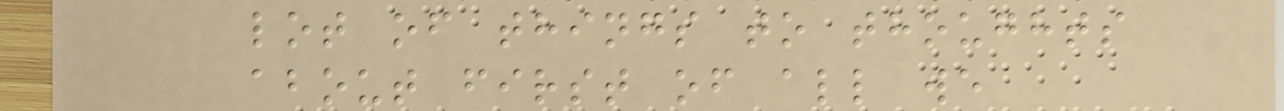lot of things to thoughts
about first of all we
